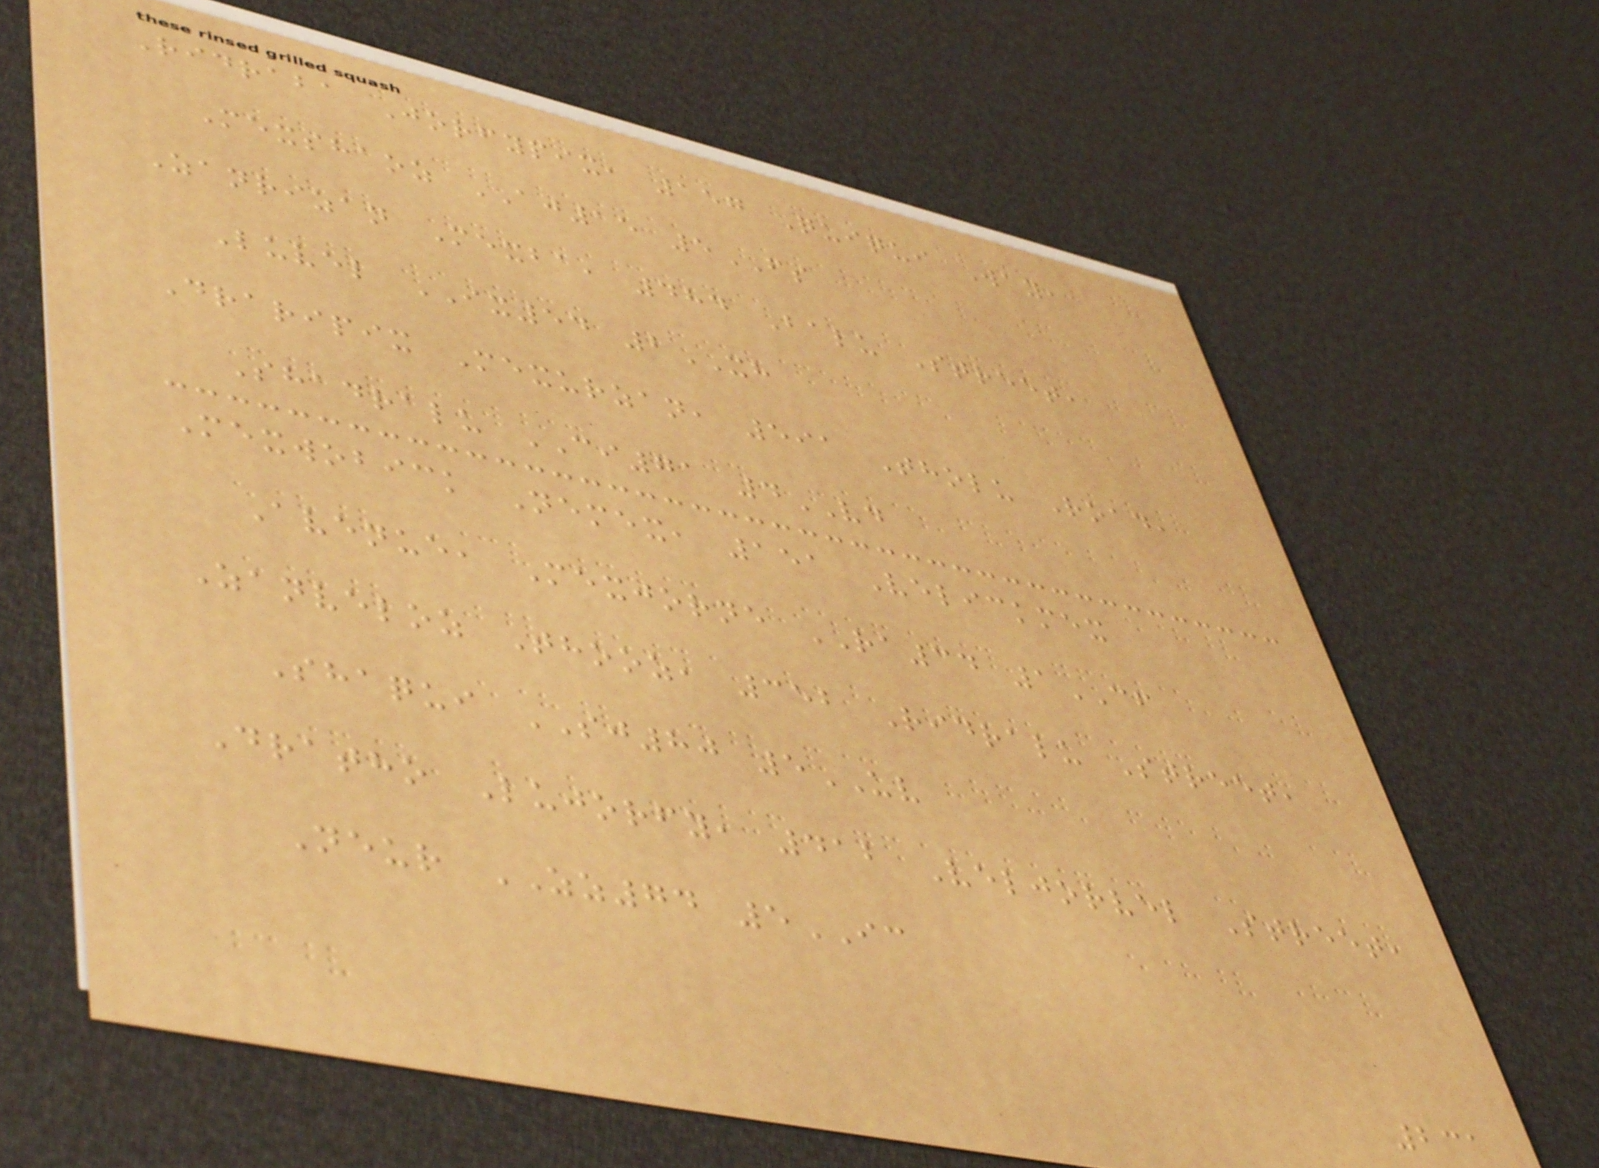Ridraba Jorfypix, 157 Quiqui Way,
Mexshaoz AJ15 5FS
Zanrizan Mexba, 484 Balu Street,
Luvel IX54 2XH
Draripix Mexurzan, 591 Tholu Road,
Shadralu CI71 4VD
Mexwobick Nemex, 151 Velickmex
Avenue, Mexjorne RA34 1CF
Zanveloz Thooz, 352 Ridralu Street,
Shaqui SJ80 5UV
Dratho Lujorfy, 412 Veljorvel Street,
Neur ZZ74 5IC
231
